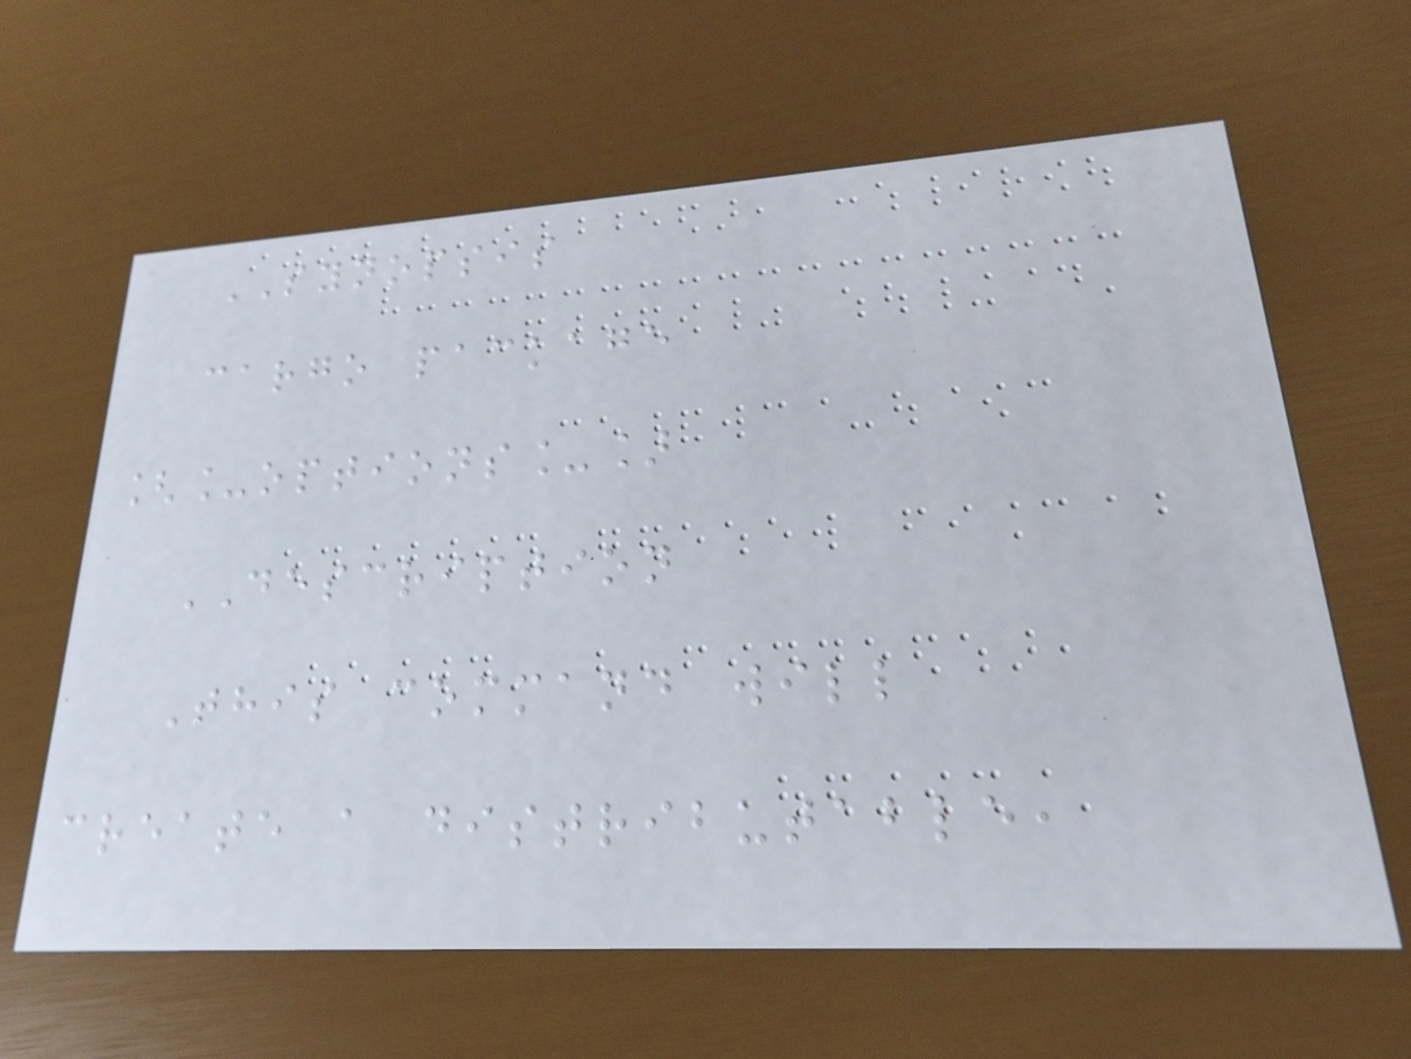SYNOPSIS
cargo package
[_options_]
DESCRIPTION
This command will
create a distributable,
